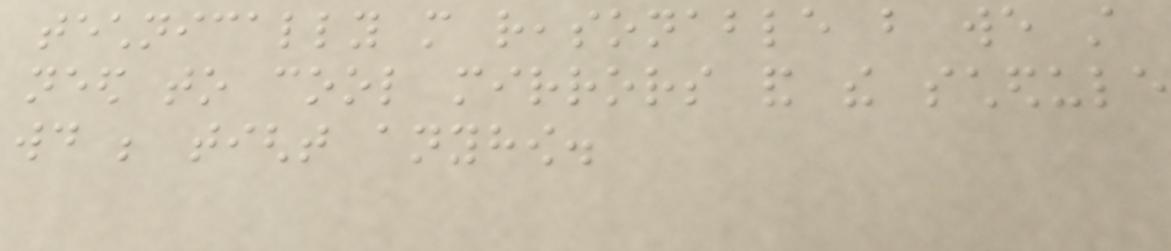technically more reasonable but we still
need to cool mirrors and the schedule
would be tight anyhow.
